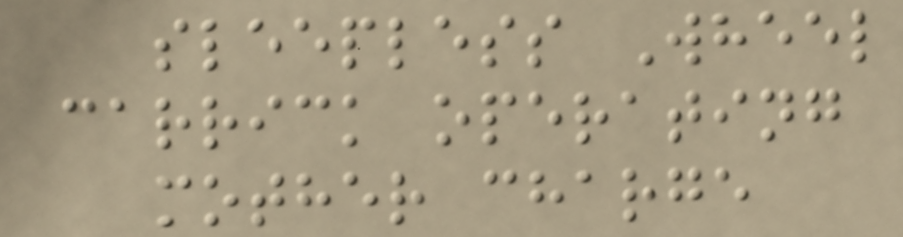sleepless Wheel
carrick operating
mother charge
